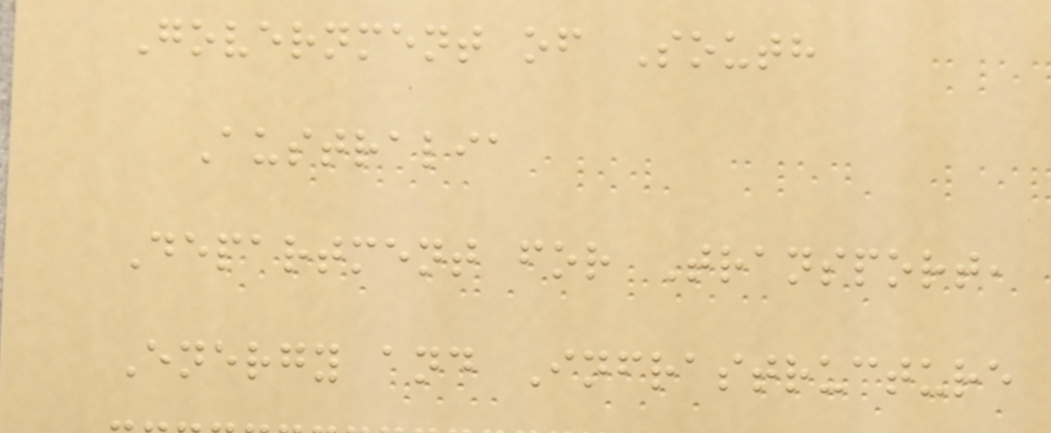Government of South
Australia
Department for Transport,
Energy and Infrastructure
